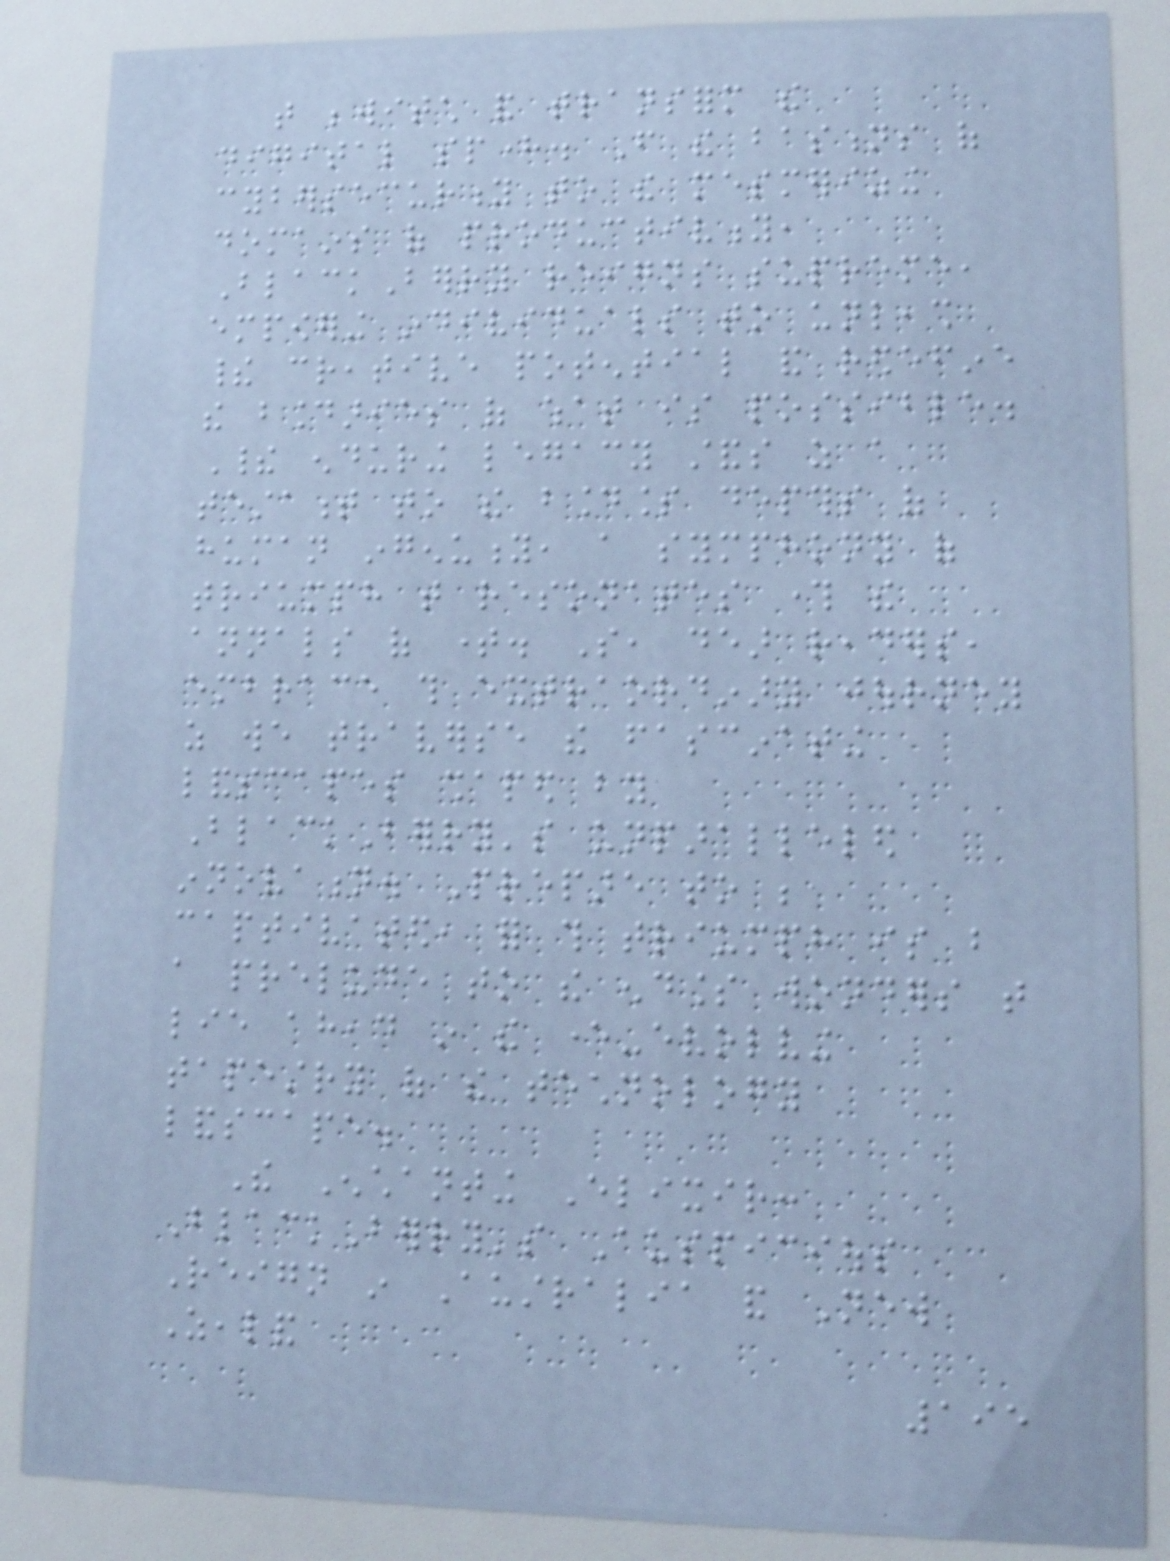that bewitch and transform the
digital sphere. From the bastions of
cybersecurity to the mesmerizing
domains of productivity,
BlackBerry reigns supreme,
empowering individuals to unleash
their creative potential and redefine
the boundaries of what is possible.
Their enduring legacy stands as a
testament to the boundless depths of
human ingenuity, a symphony of
triumph that resonates through the
annals of time. So, dear readers,
embrace this extraordinary journey
as we traverse the fascinating
landscapes shaped by
BlackBerry's unparalleled
innovation. Prepare to be
captivated, for this triumph is but
a prelude to the endless wonders that
lie ahead in the ever-evolving
tapestry of the technology
landscape.
The Enchanting Elixir:
BlackBerry's Auspicious
Reign in Australia and New
Zealand
195
